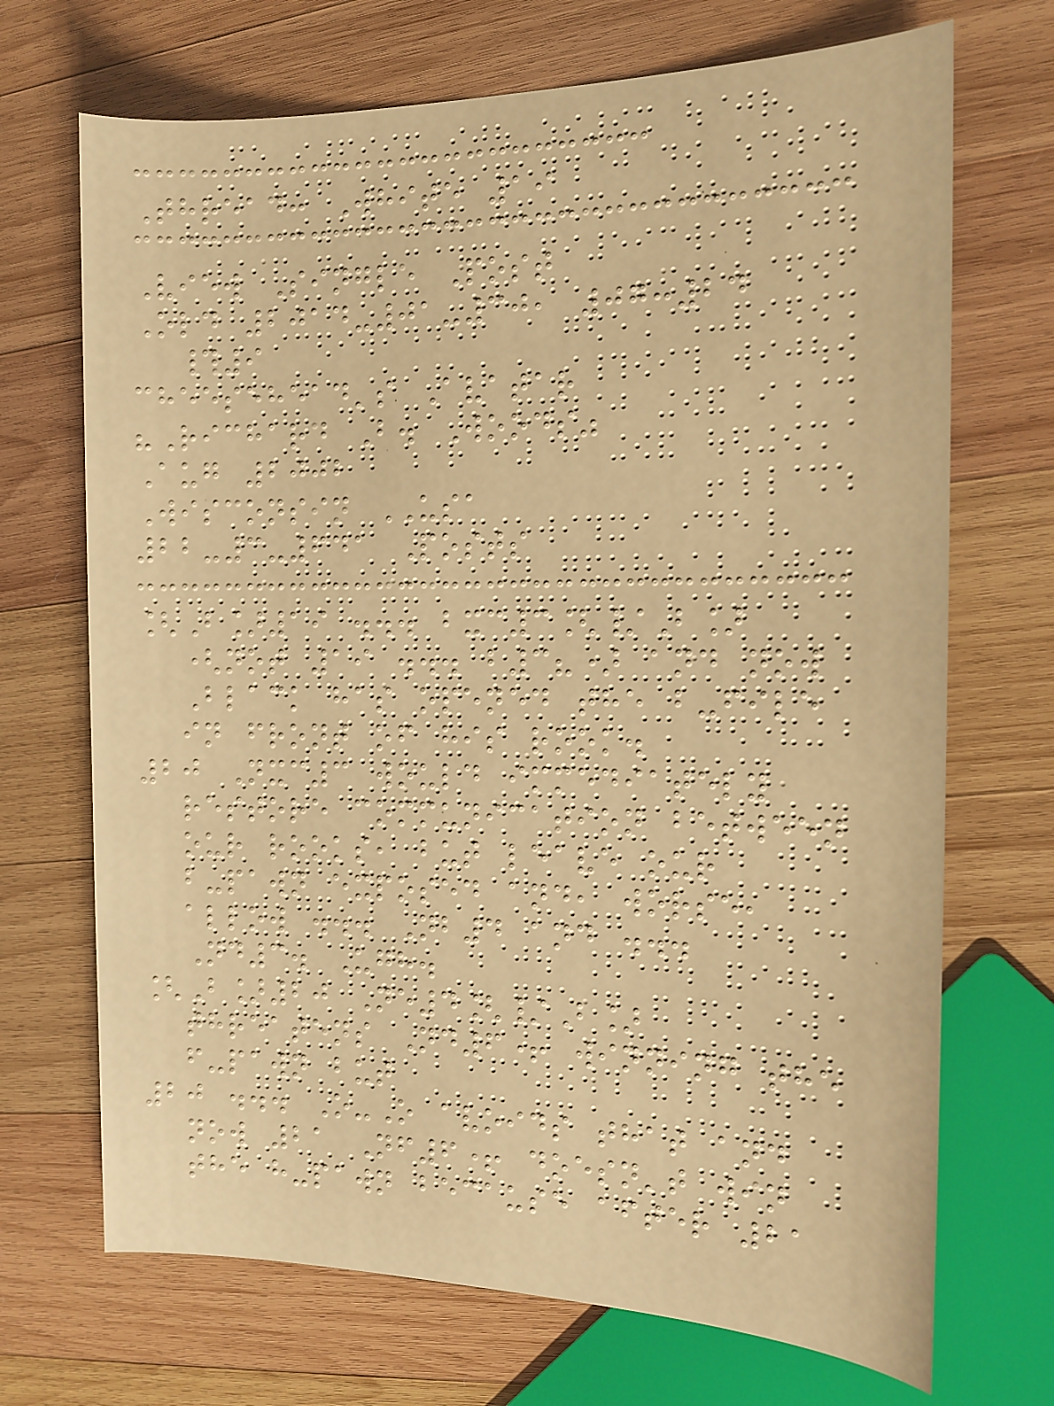Thread: White 19
View Single Post
Old 2014-01-30, 07:24
#9
cheesehead's Avatar
"Richard B. Woods"
Aug 2002
Wisconsin USA
22-3-641 Posts
[B]19 ... bxc3[/B]
(not 19 ... b3?) and now
Black has opened the b-file
in front of his rook.
20 Nxc3 would immediately
restore communication between
our rooks, but leave our
b-pawn exposed and, worse,
allow ... Nb4 and ...
Nd3. Ugh.
[B]20 Ne4[/B]
threatens Nd6+ winning the
f-pawn but
20 ... O-O avoids that and
now 21 Nf6+ doesn't win
the h-pawn because after 21
